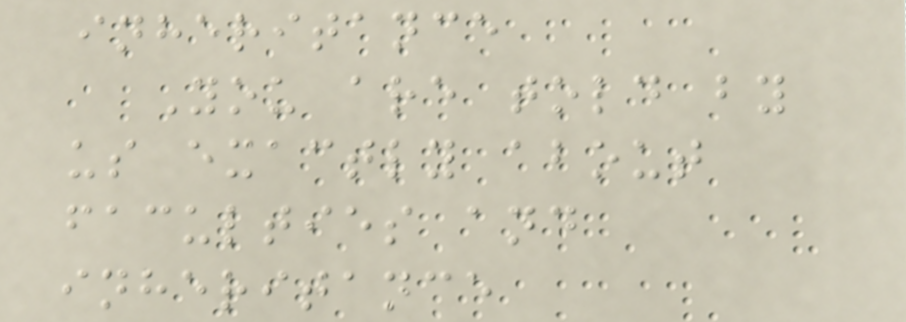inheritance
You are told by
us exactly about
faculties and
inheritance
